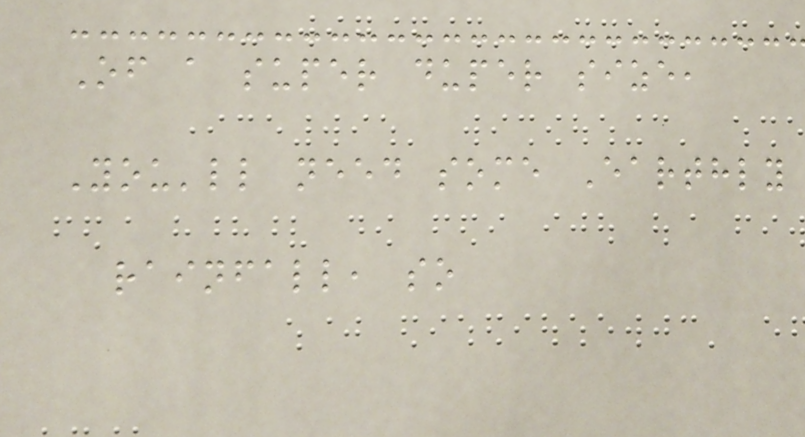Of a super duper size,
You'll need some Earthly
rainfall, so
